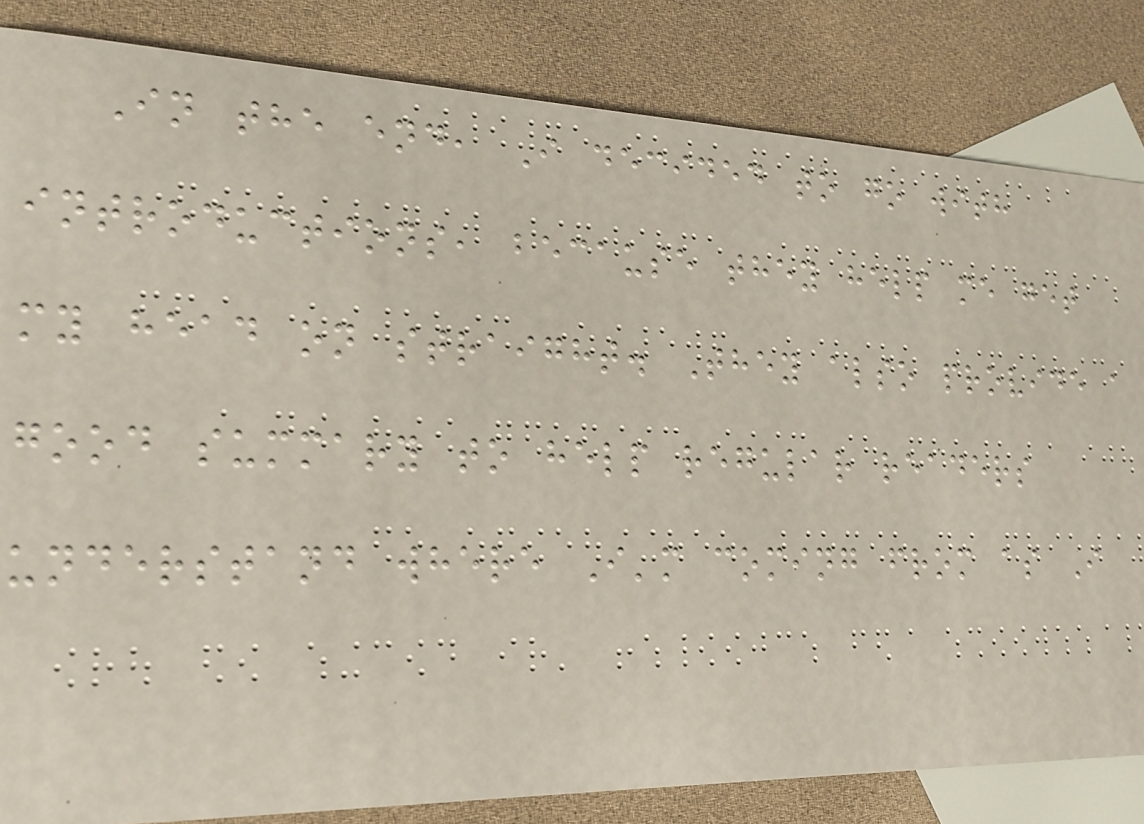In the end, I decided to go with
introductions, because they help me get
my head on straight. They also provide a
good summary to help regular readers
understand where I'm coming from as I
